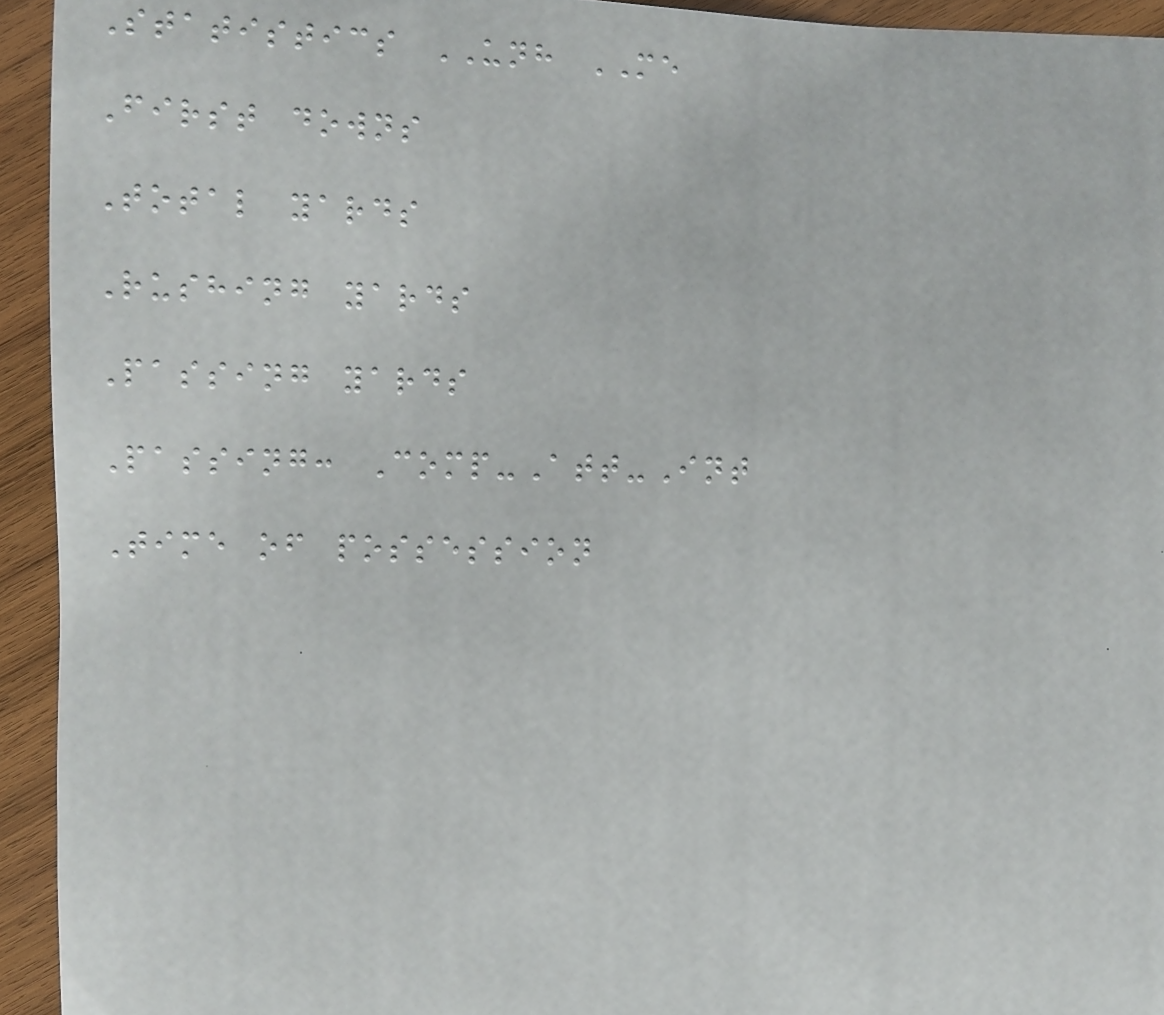Statistics UNH ME
First downs
Total yards
Rushing yards
Passing yards
Passing: Comp-Att-Int
Time of possession
